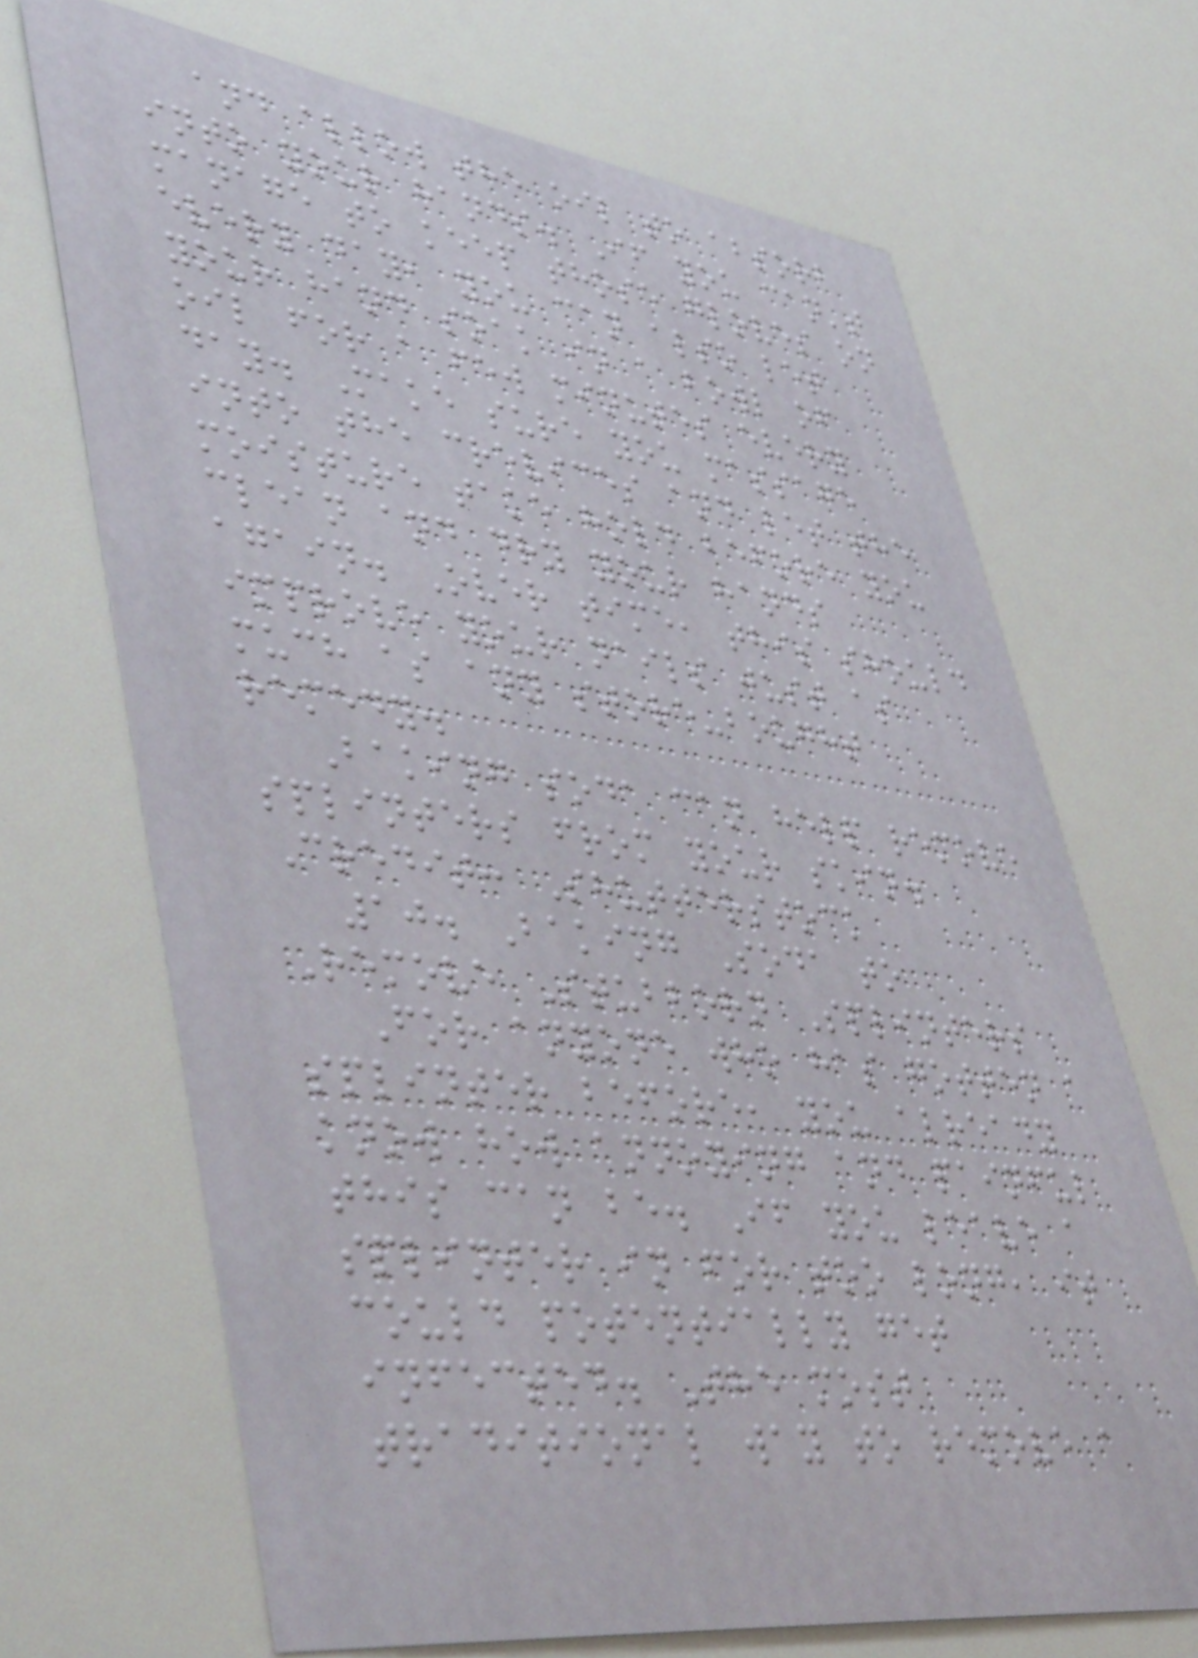and allow the oil to absorb
into your hands. If you can't
manage to keep those gloves on
every day, you can also let
your hand soak in a bowl of
oil for a few minutes every
day. Make sure you massage
into the crevices and let the
moisture take hold before you
clean and dry your hands
again. Over time, this should
improve your nails just as
much as any store-bought
remedy.
Baking soda can help remove
splinters from your skin.
Credit: Shutterstock
10. Baking Soda to
Remove Stubborn Splinters
For anyone who has gotten a
splinter before, you already
know how annoying and painful
this can be. If you leave a
splinter in for too long, it
could potentially get
infected. The most
traditional way to remove a
